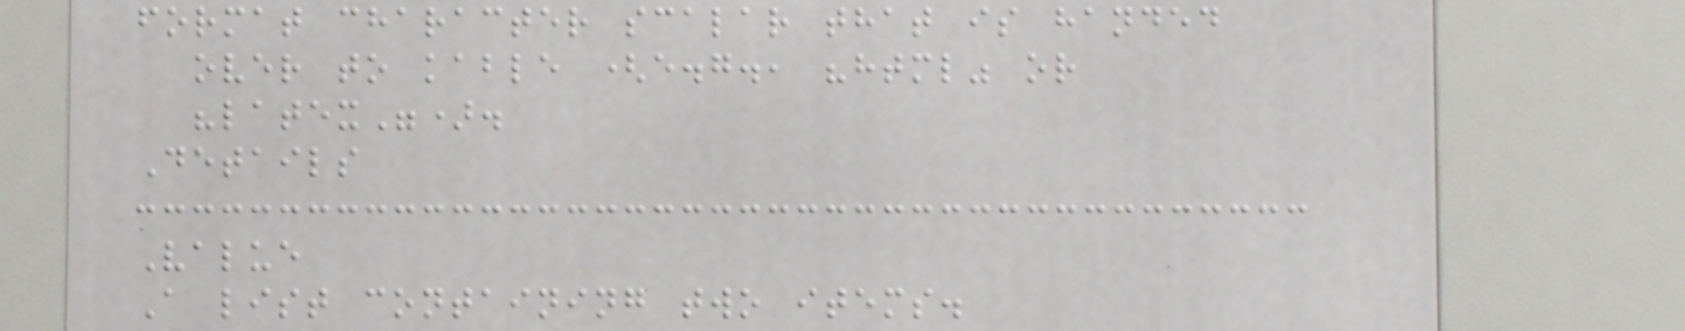format character scalar that is handed
over to kable (e.g., "html" or
"latex").
Details
Value
A list containing two items.
